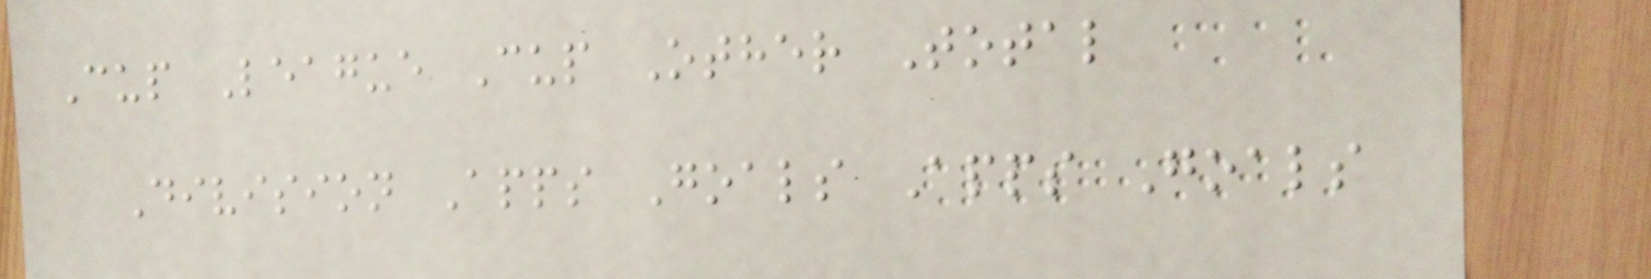Cup League Cup Other Total
Division Apps Goals Apps Goals
